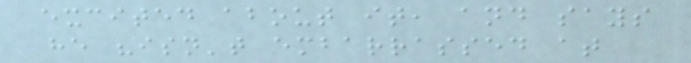excited about it, and says
he "isn't embarrassed at
